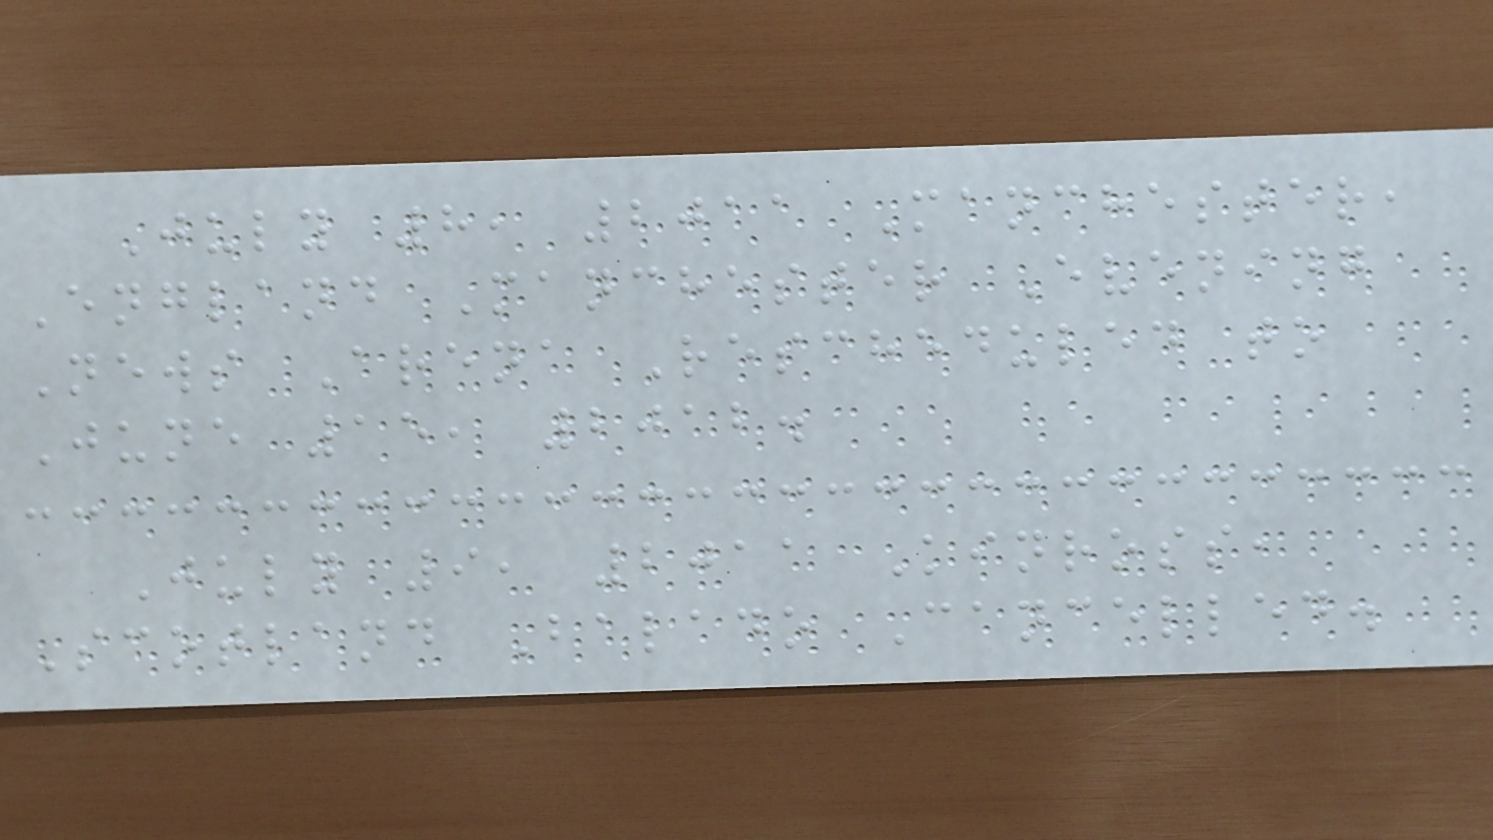July 8, 2011 Manchester,
England Manchester Evening
News Arena Rescheduled to
June 15, 2012.
July 9, 2011 Kinross,
Scotland Balado Cancelled.
